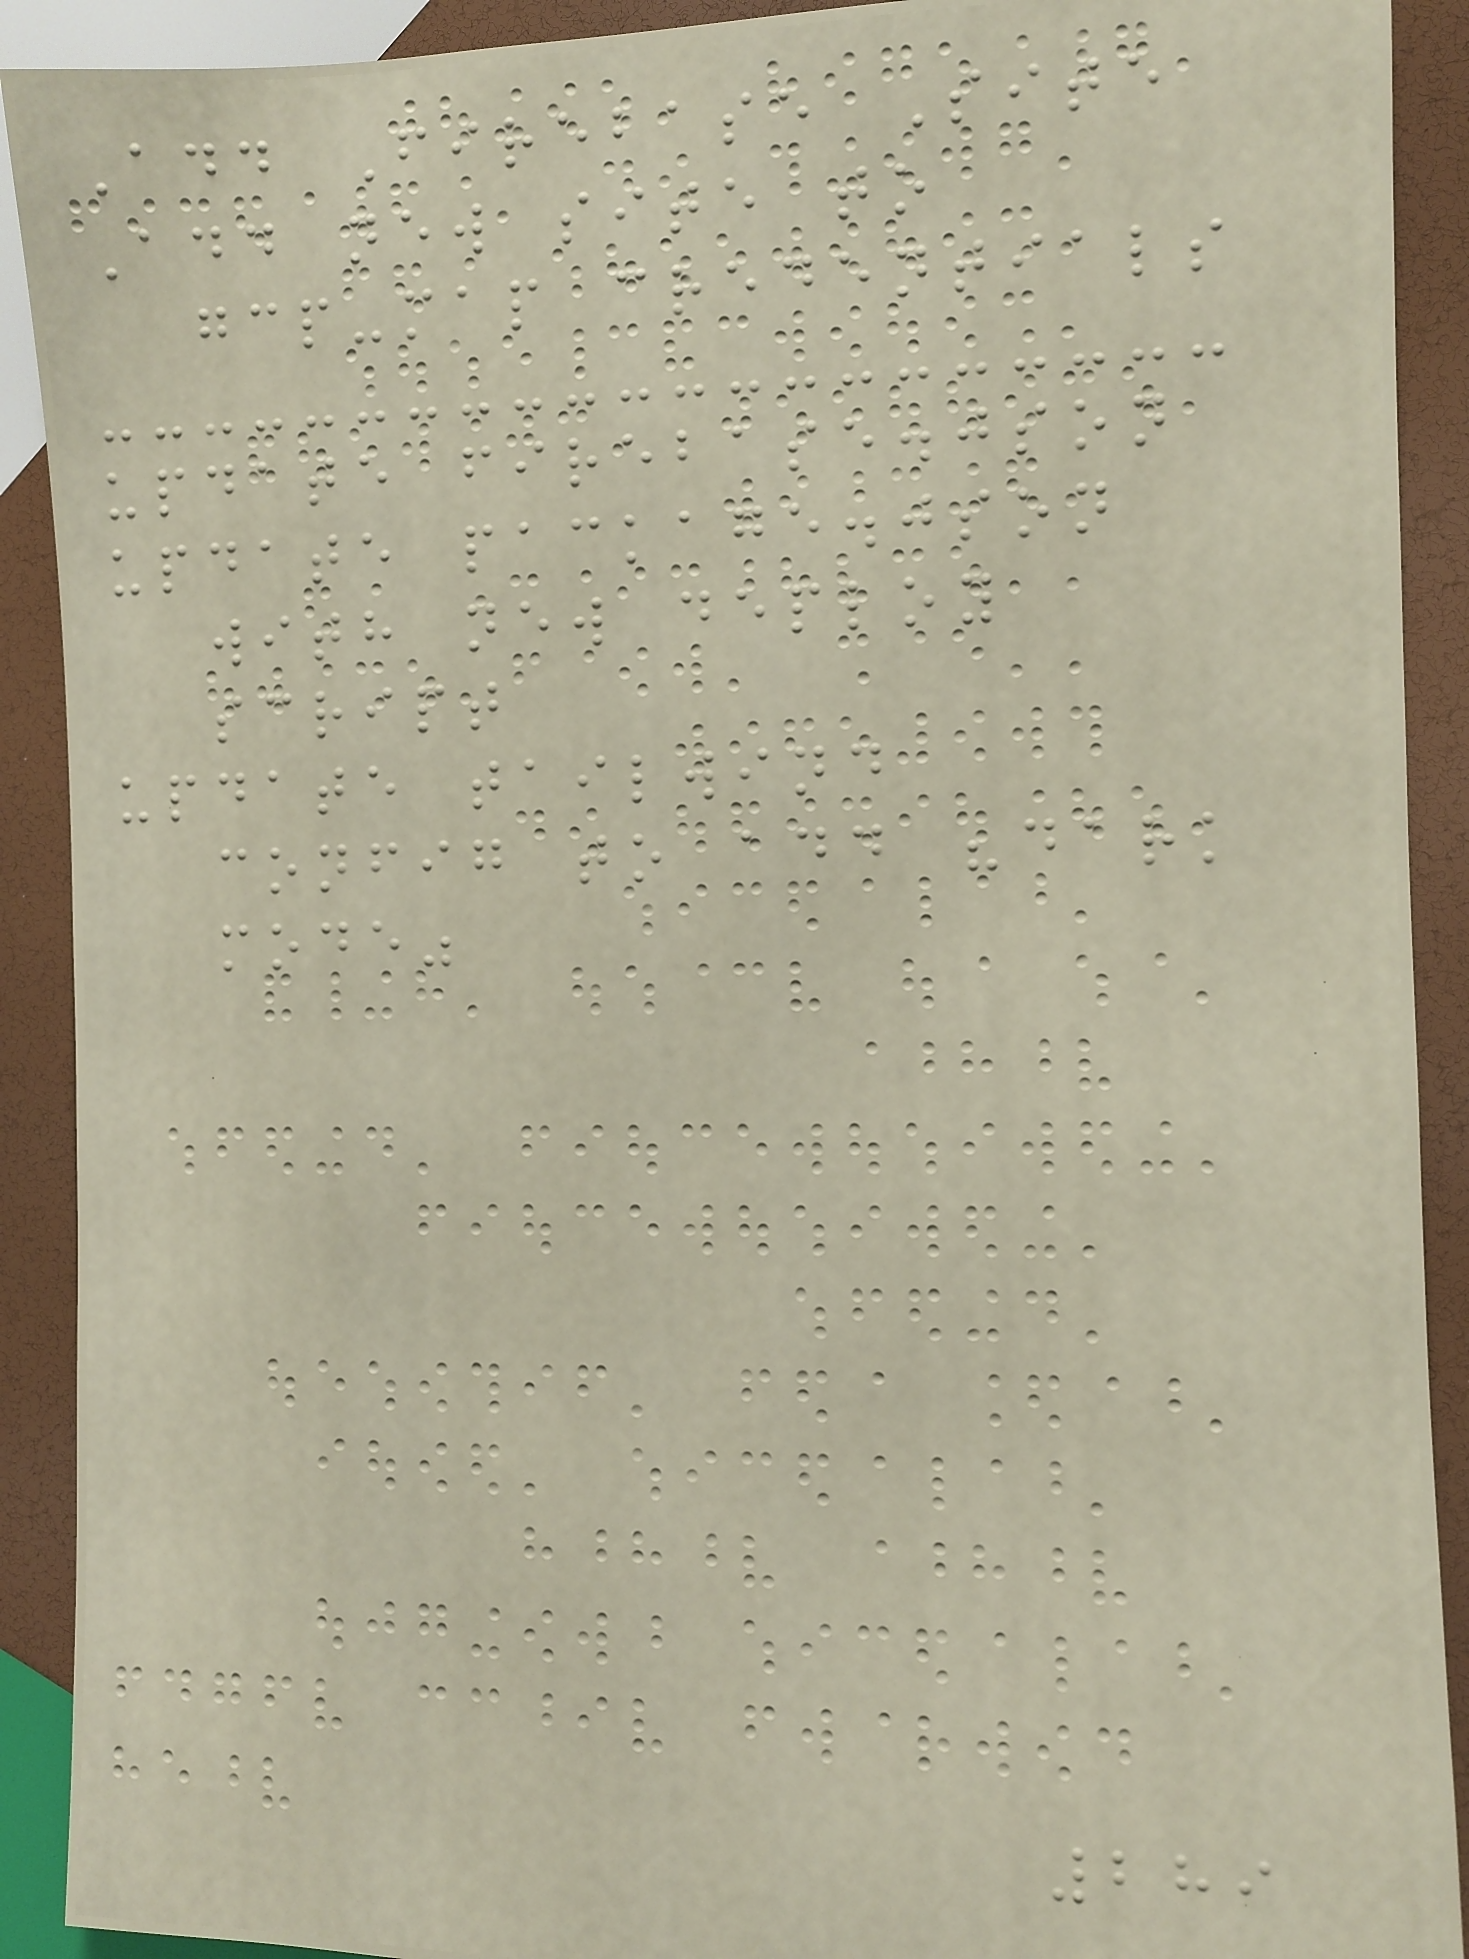Add Firebase Site
Add new site to
gcp-map credentials
update firebase.json
update package.json
with new deploy
script
update tailwind
config to add "dark
mode"
289
